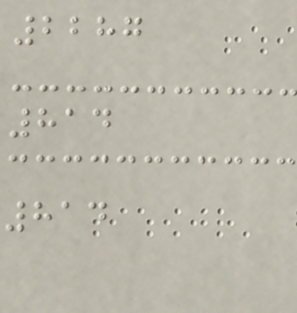2287
814
814
